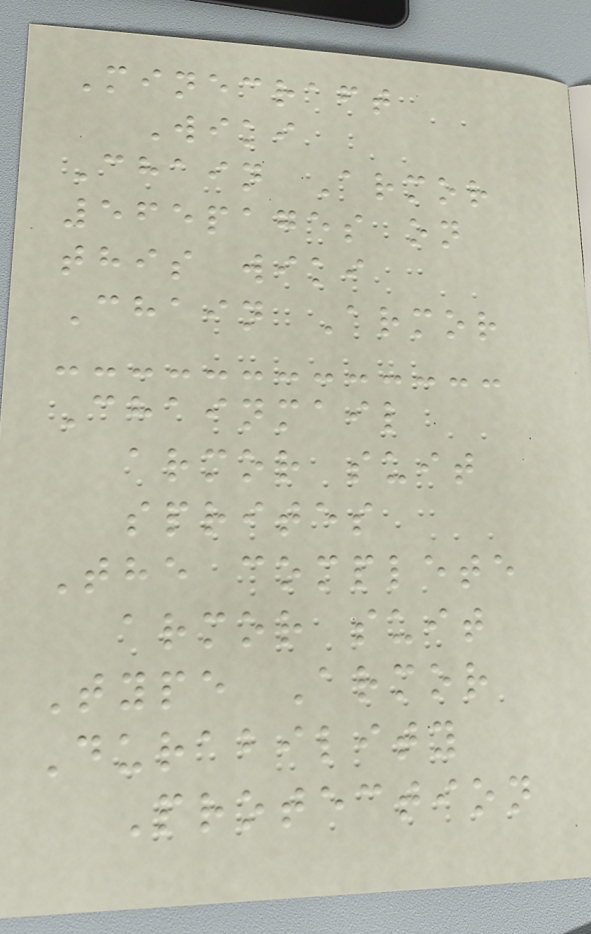Minecraft
Wiki
Chain Armor
565pages on
this wiki
Chain Armor
Chainmail
armor suit
sprites
The complete
armor suit
Type Armor
Durability
Protection
